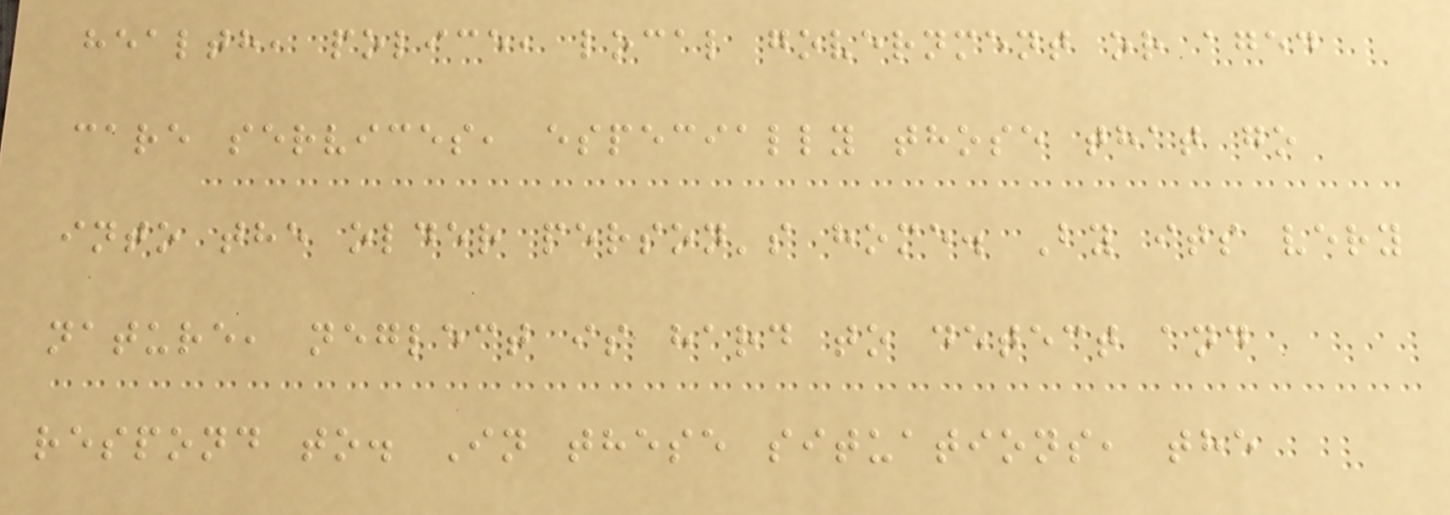health, police, local government or aged
care services, especially those that go
into the older person's home. By its very
nature, neglect is hard to detect and
respond to. In these situations, the
